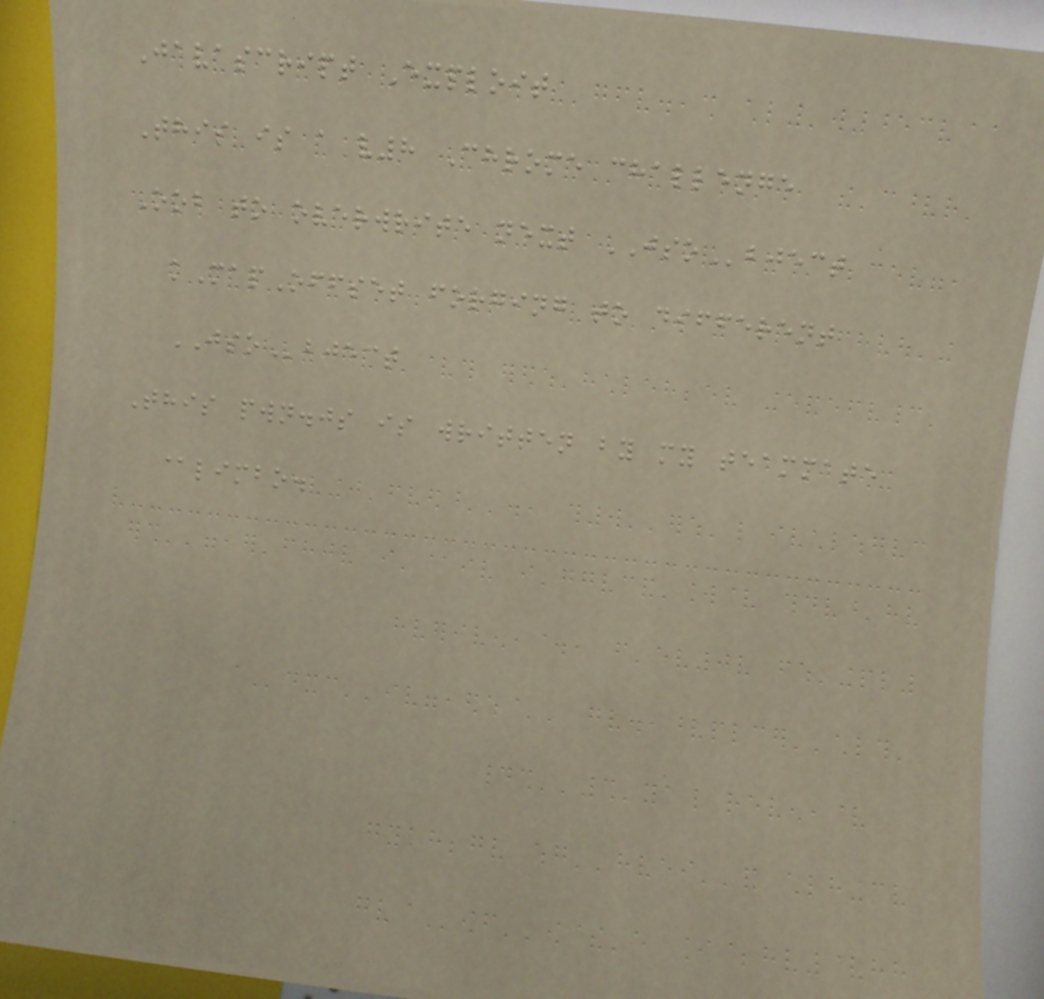Javascript Exploit
This is a v8 Chrome challenge
Oob to overwrite next JSObject
kMapOffset forging to different
JSObject
This pwn.js is written by my teammate
@limbo.
